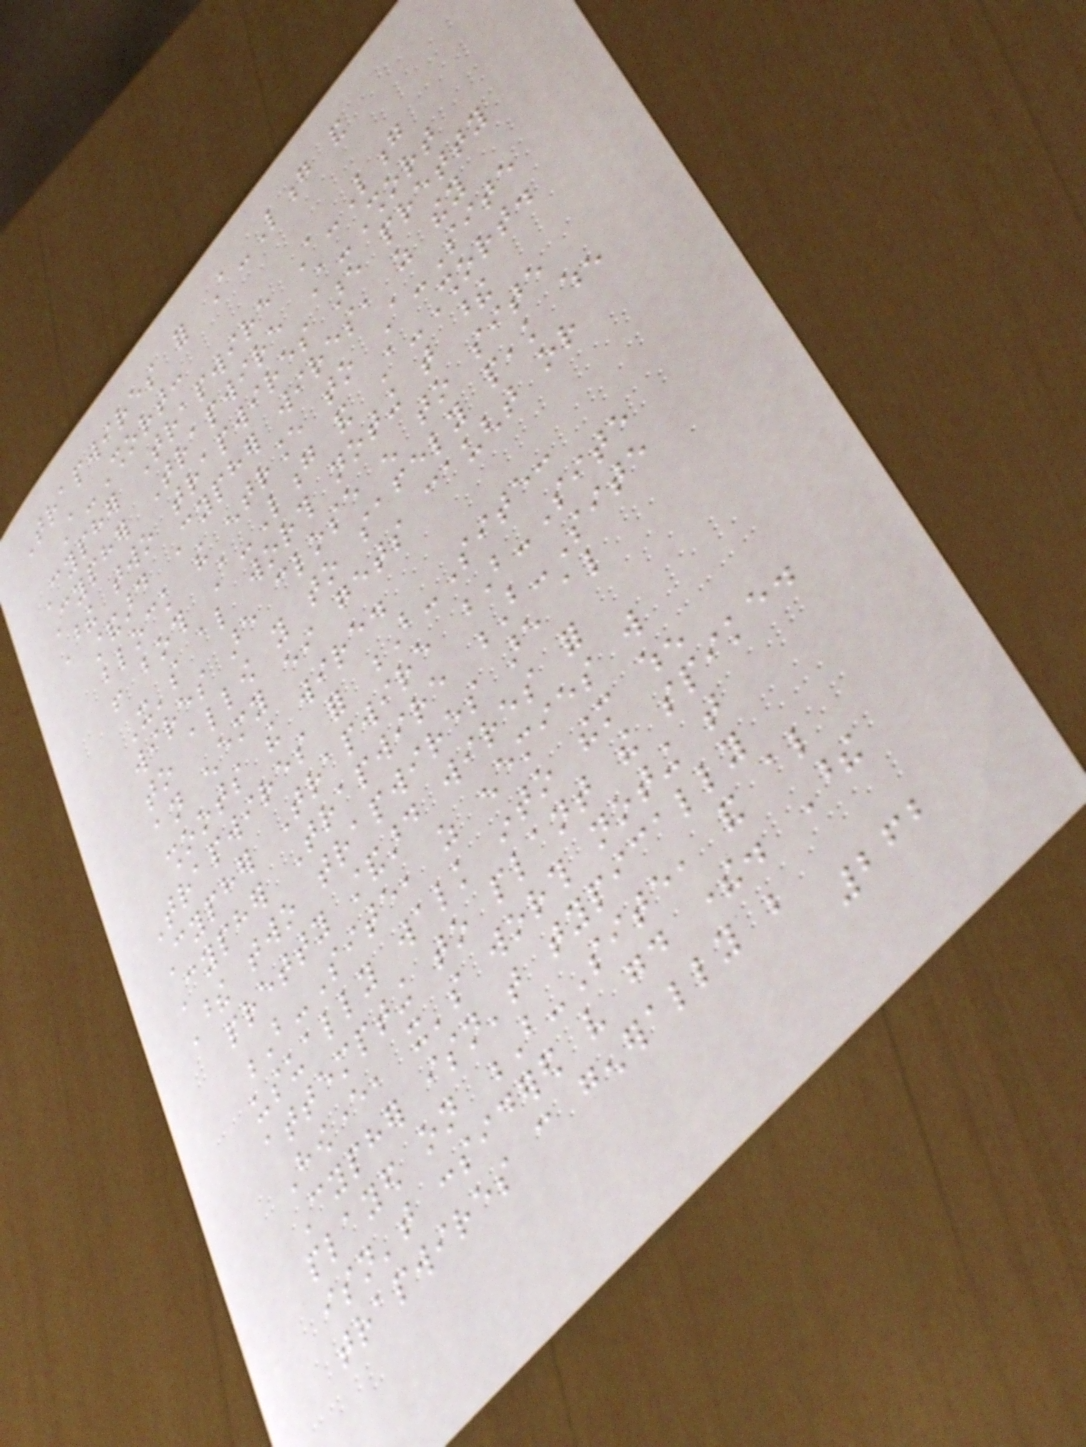Trapwires for A-Long and
A-Short:
Cypher Trapwire A-Long
Cypher Trapwire A-Short
These two trapwires are pretty
standard Cypher wires, as they
block the entrance to A-Site
from both A-Long and A-Short.
It's also worth noting that these
wires are close enough to site
to allow you to safely peak when
an enemy either gets caught or
shoots the wire.
Trapwires for B-Site:
Cypher Trapwire B-Site
Cypher Trapwire B-Site
These two trapwires are also
pretty standard wires for
B-Site, as enemies will
usually walk into them when
attempting to plant the spike.
However, it's worth noting that
Cypher isn't typically
played on B-Site, and also
isn't considered very good there. These
trapwires can generally be
262
